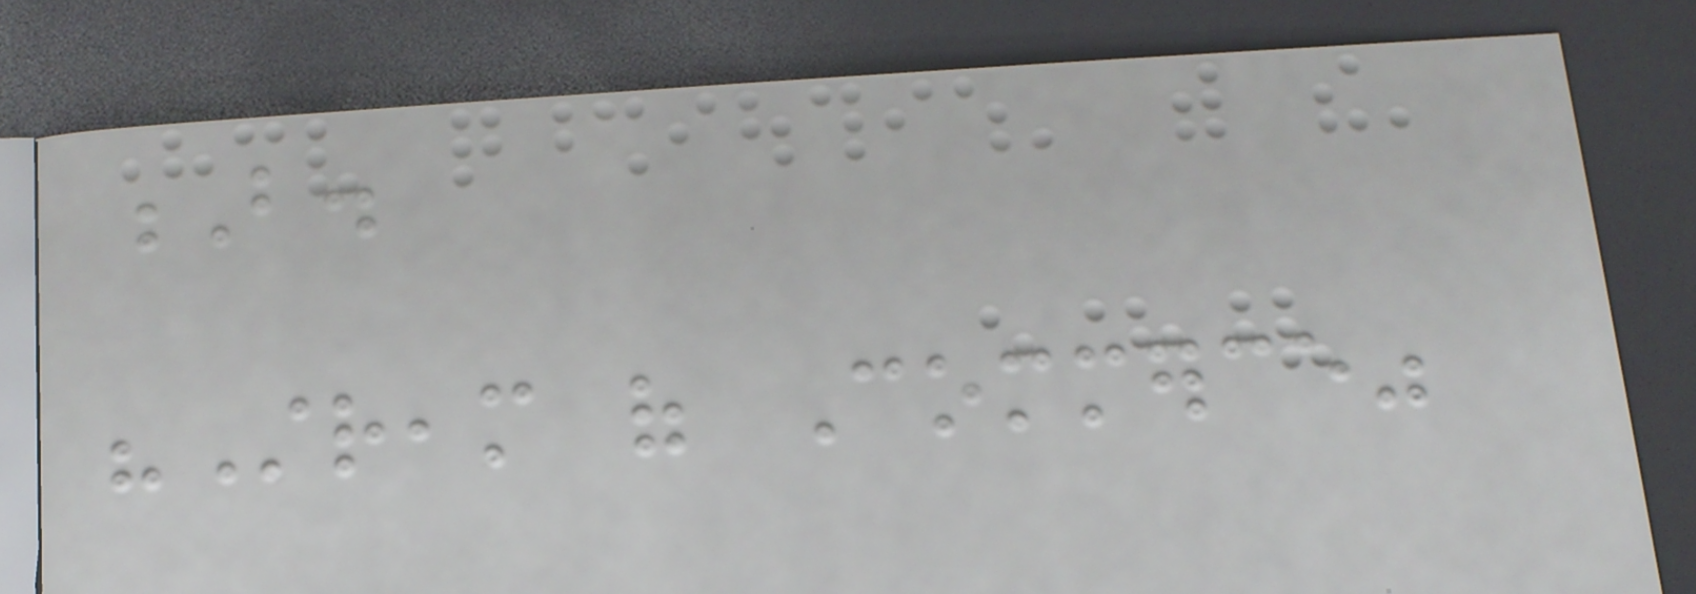B.
"Stream of Commerce"
